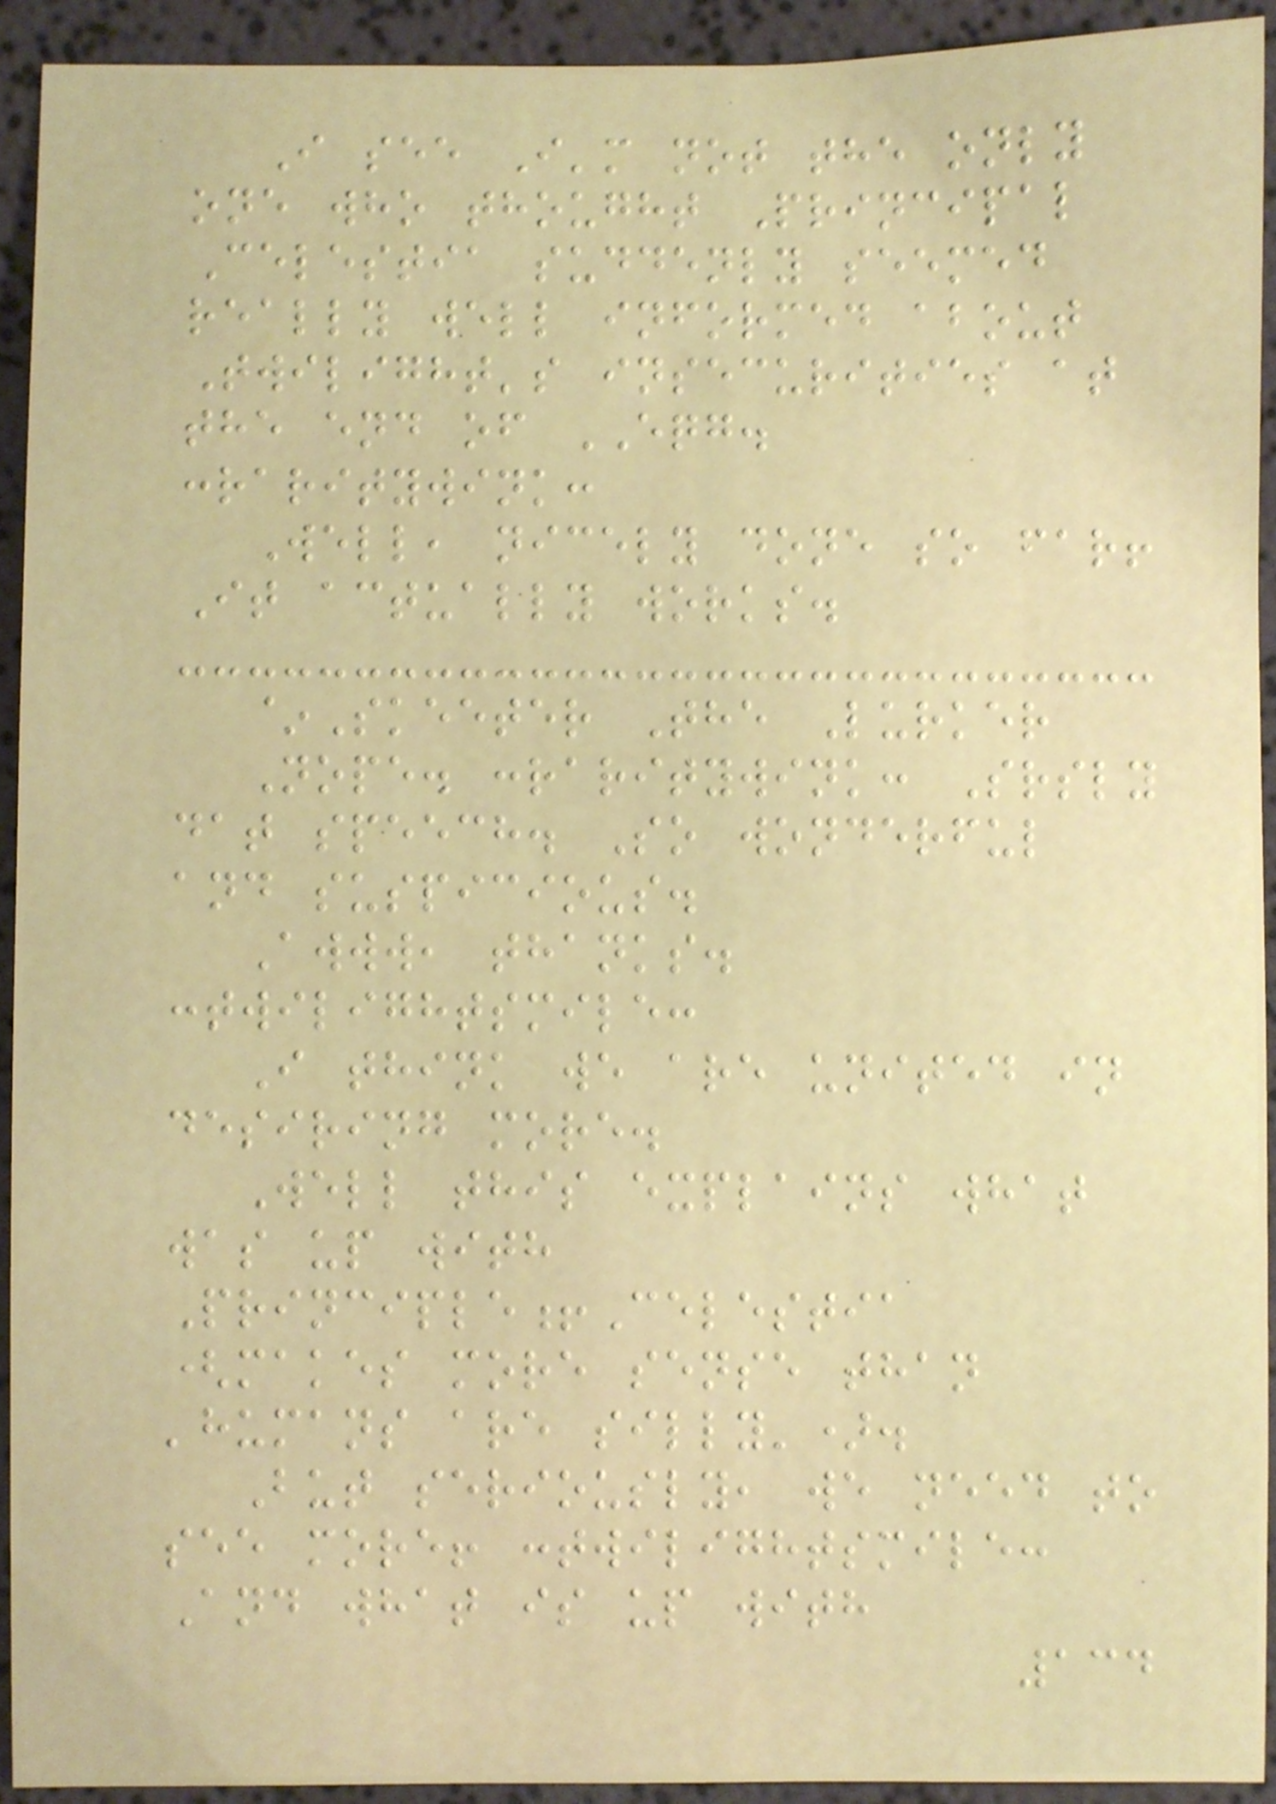I see I'm not the only
one who thought Principal
Celestia suddenly seemed
really well informed about
Twilight's insecurities at
the end of EQG.
:raritywink:
Well, nicely done so far!
It actually works.
~Skeeter The Lurker
Nope. :raritywink: Srsly
dat speech. So wonderful
and suspicious.
Awww, thanks.
:twilightsmile:
I think we are united in
desiring more.
Well this explains what
was up with
Principle!Celestia
(makes more sense than
'humans are silly').
But seriously, we need to
see more! :twilightsmile:
And what is up with
134
